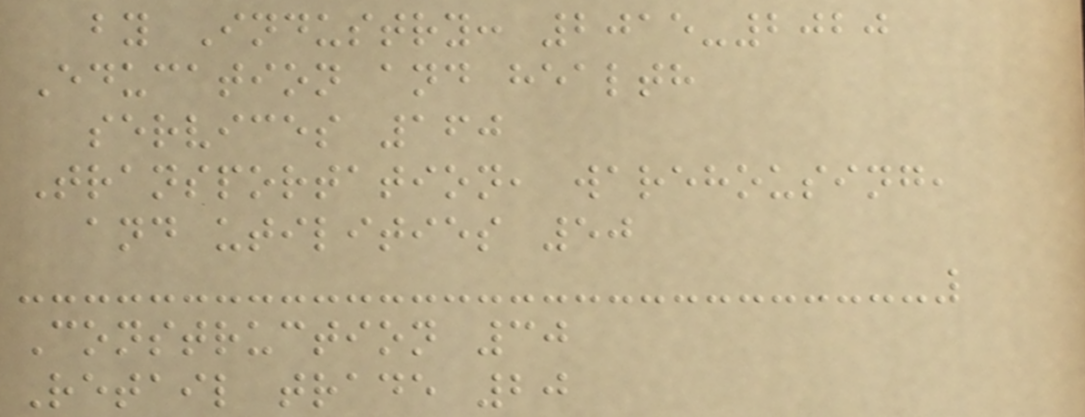by Industry: 2015-2020
Education and health
services 160
Transportation, warehousing,
and utilities 50
Construction 30
Retail trade 20
